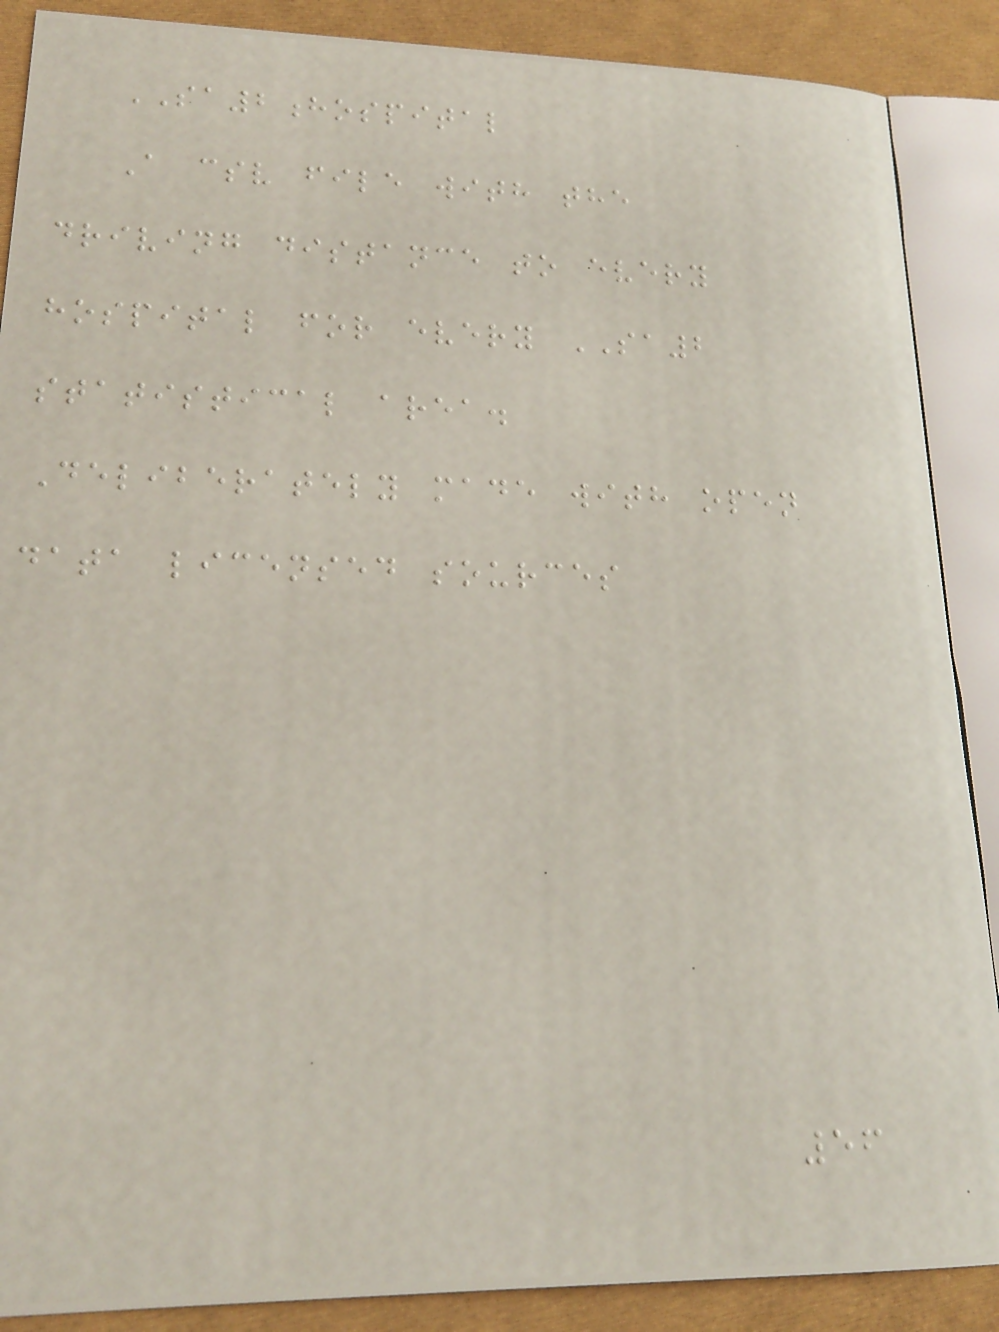SA2hospital
A csv file with the
driving distance to every
hospital for every SA2
statistical area.
Deliberately made with open
data licensed sources
56
